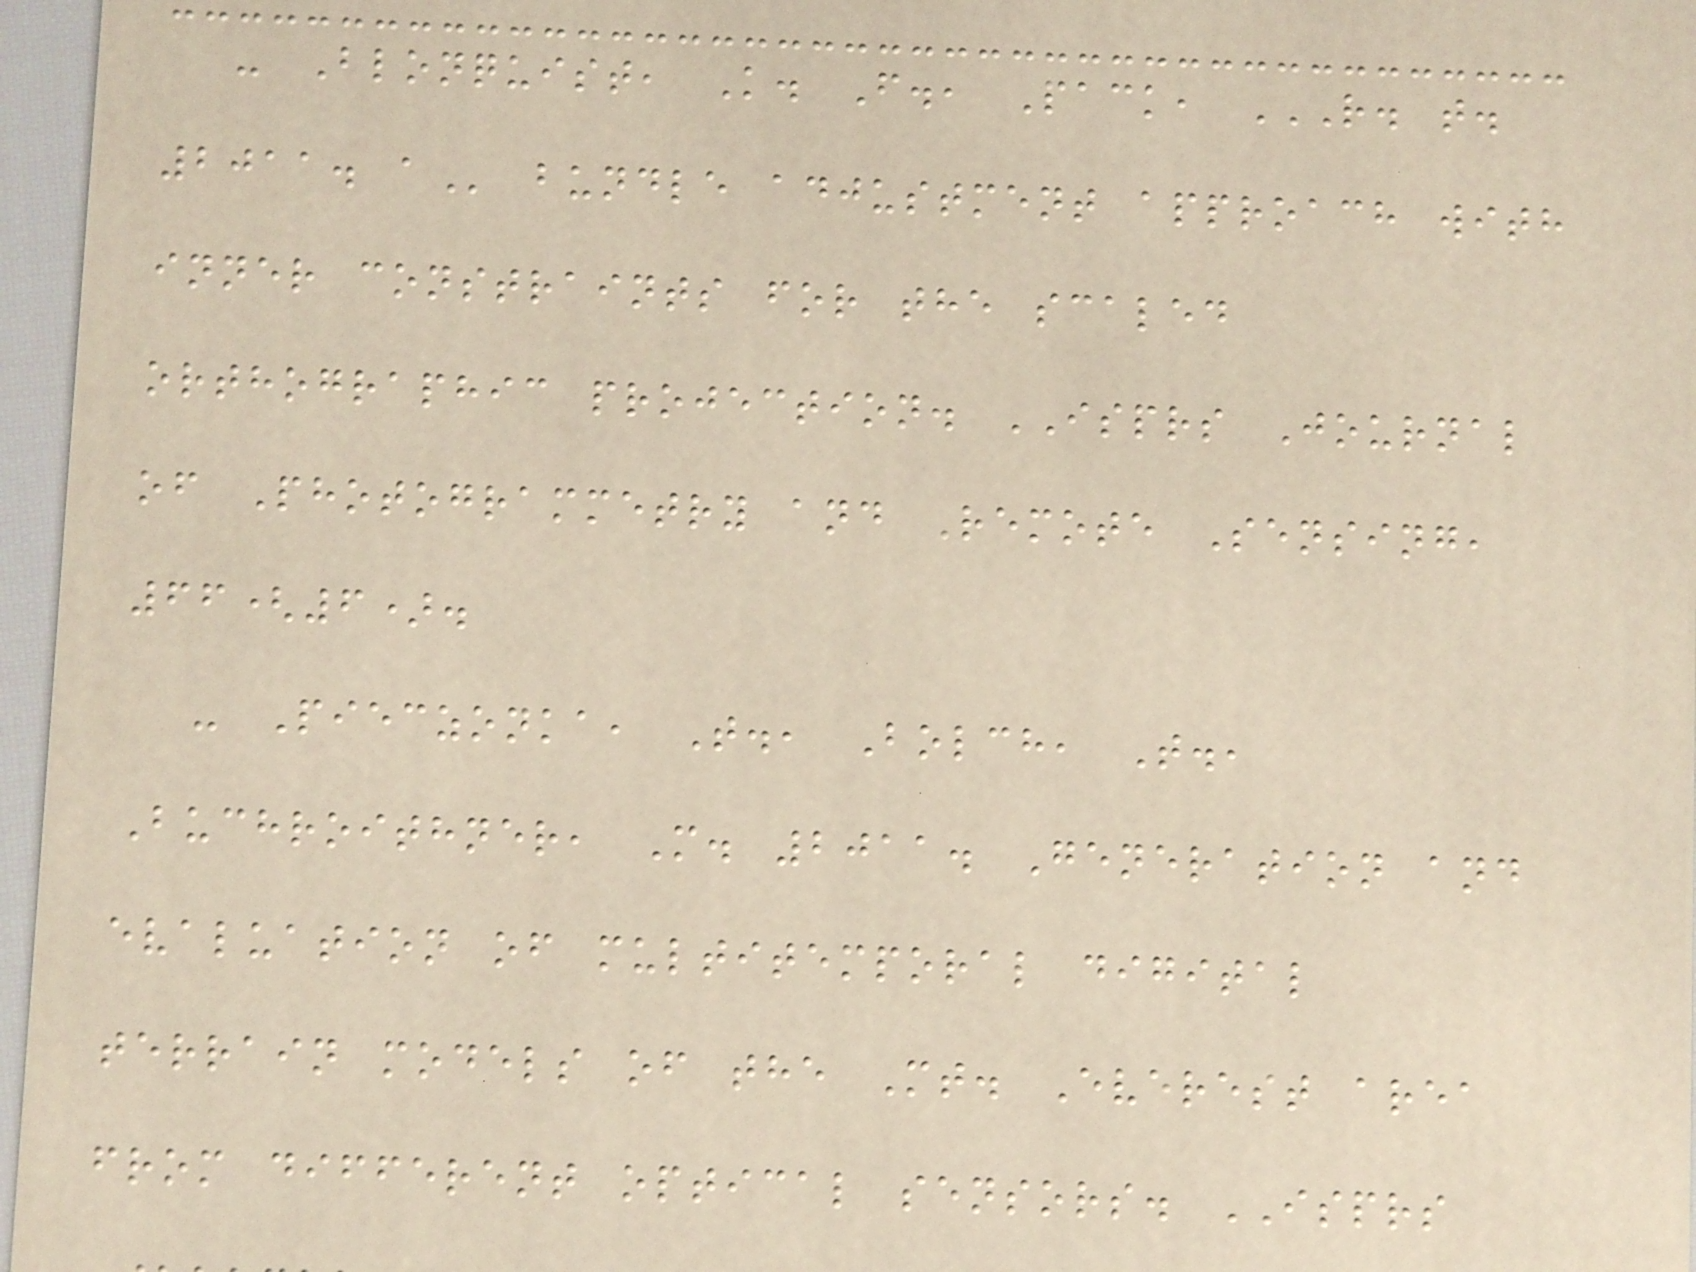- Blonquist, K. F., Pack, R. T.
inner constraints for the scaled
orthographic projection. ISPRS Journal
of Photogrammetry and Remote Sensing,
66(6).
- Pieczonka, T., Bolch, T.,
Buchroithner, M. 2011. Generation and
evaluation of multitemporal digital
terrain models of the Mt. Everest area
from different optical sensors. ISPRS
